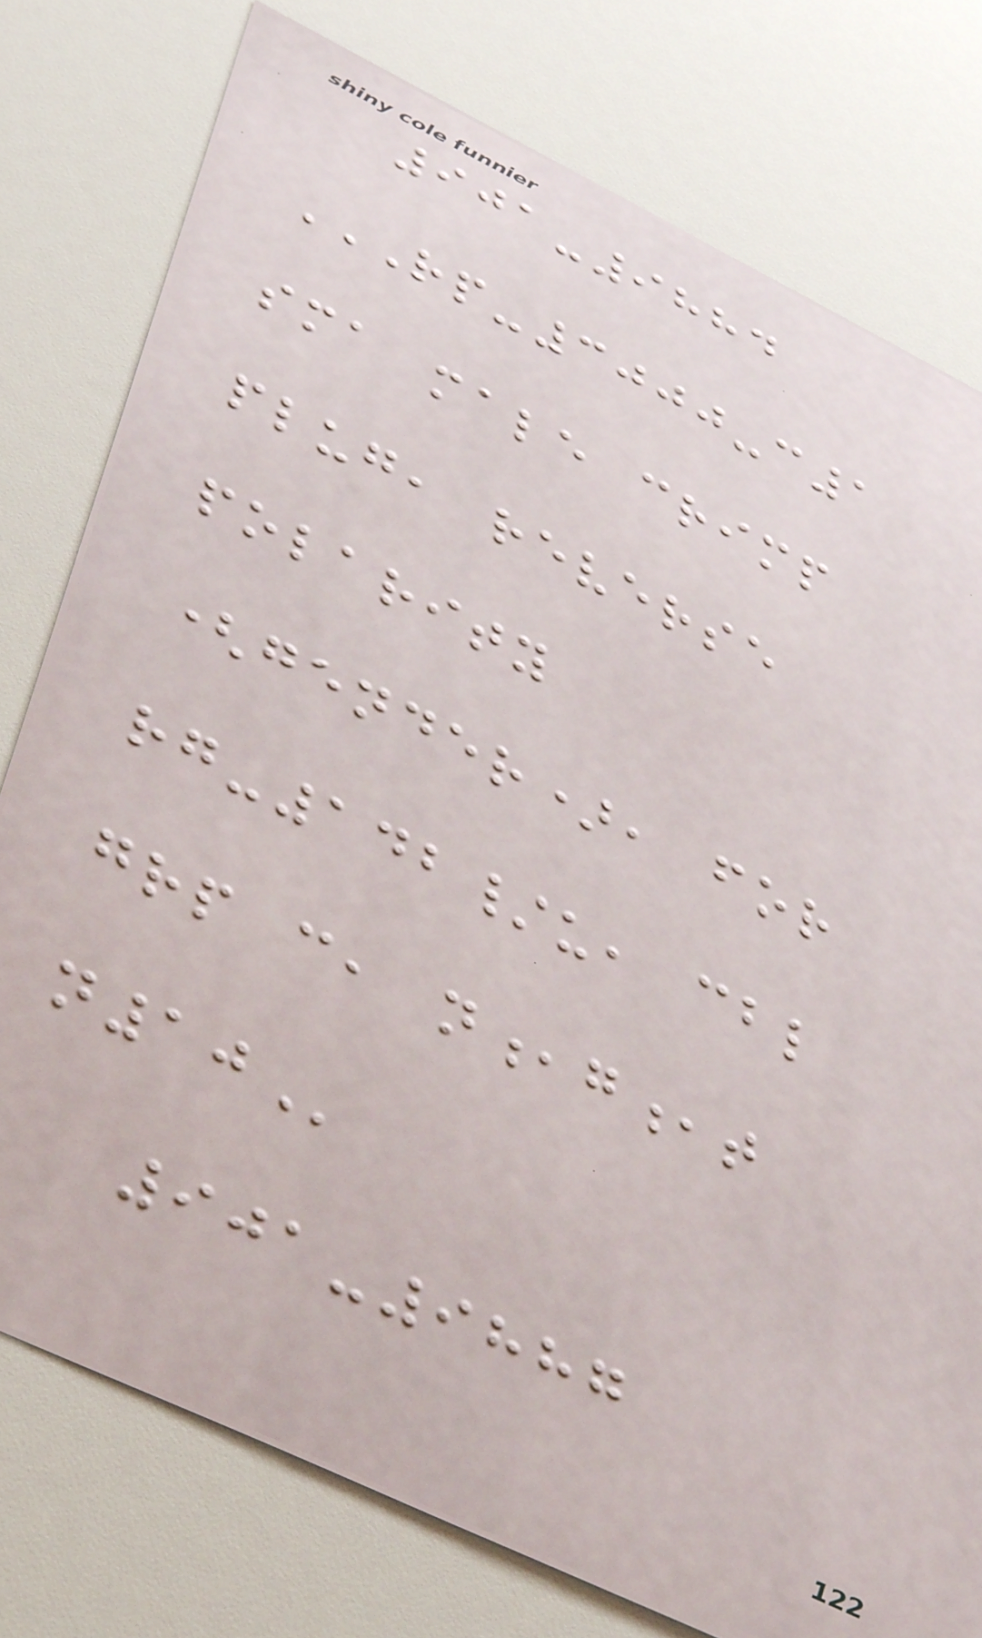901-9884
RP-3000-C1
SMA MALE CRIMP
PLUG, REVERSE
POLARITY
(GENDER), FOR
RG-142/U, CBL
GRP C, N,G,T
N10
901-9887
